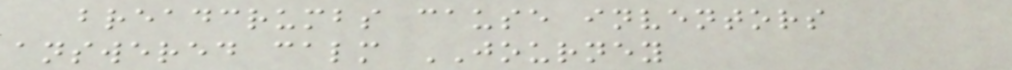breadcrumbs cause inventors
answered calm JOURNEY
